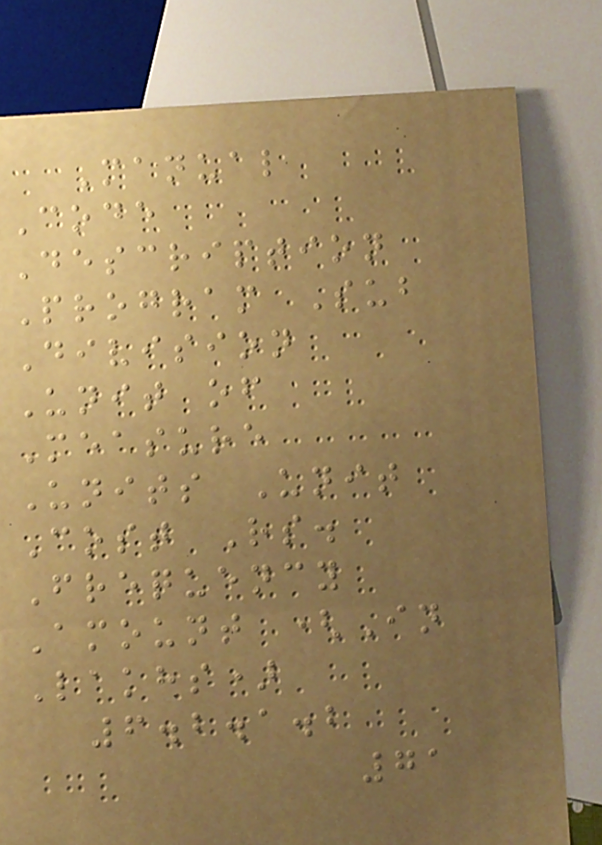Manual
Code
Description
Program Sub
Division
Unit of
Measure
Units Unit
Cost Rs.
Frequency
Amount (In
Lakhs)
6.2.1.2
71
